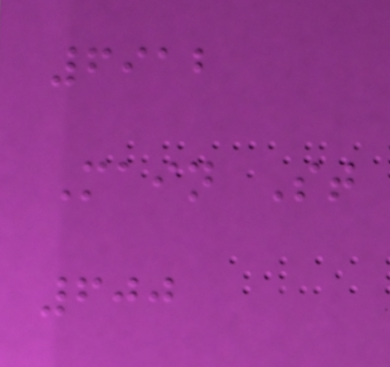6912
Main St
600
